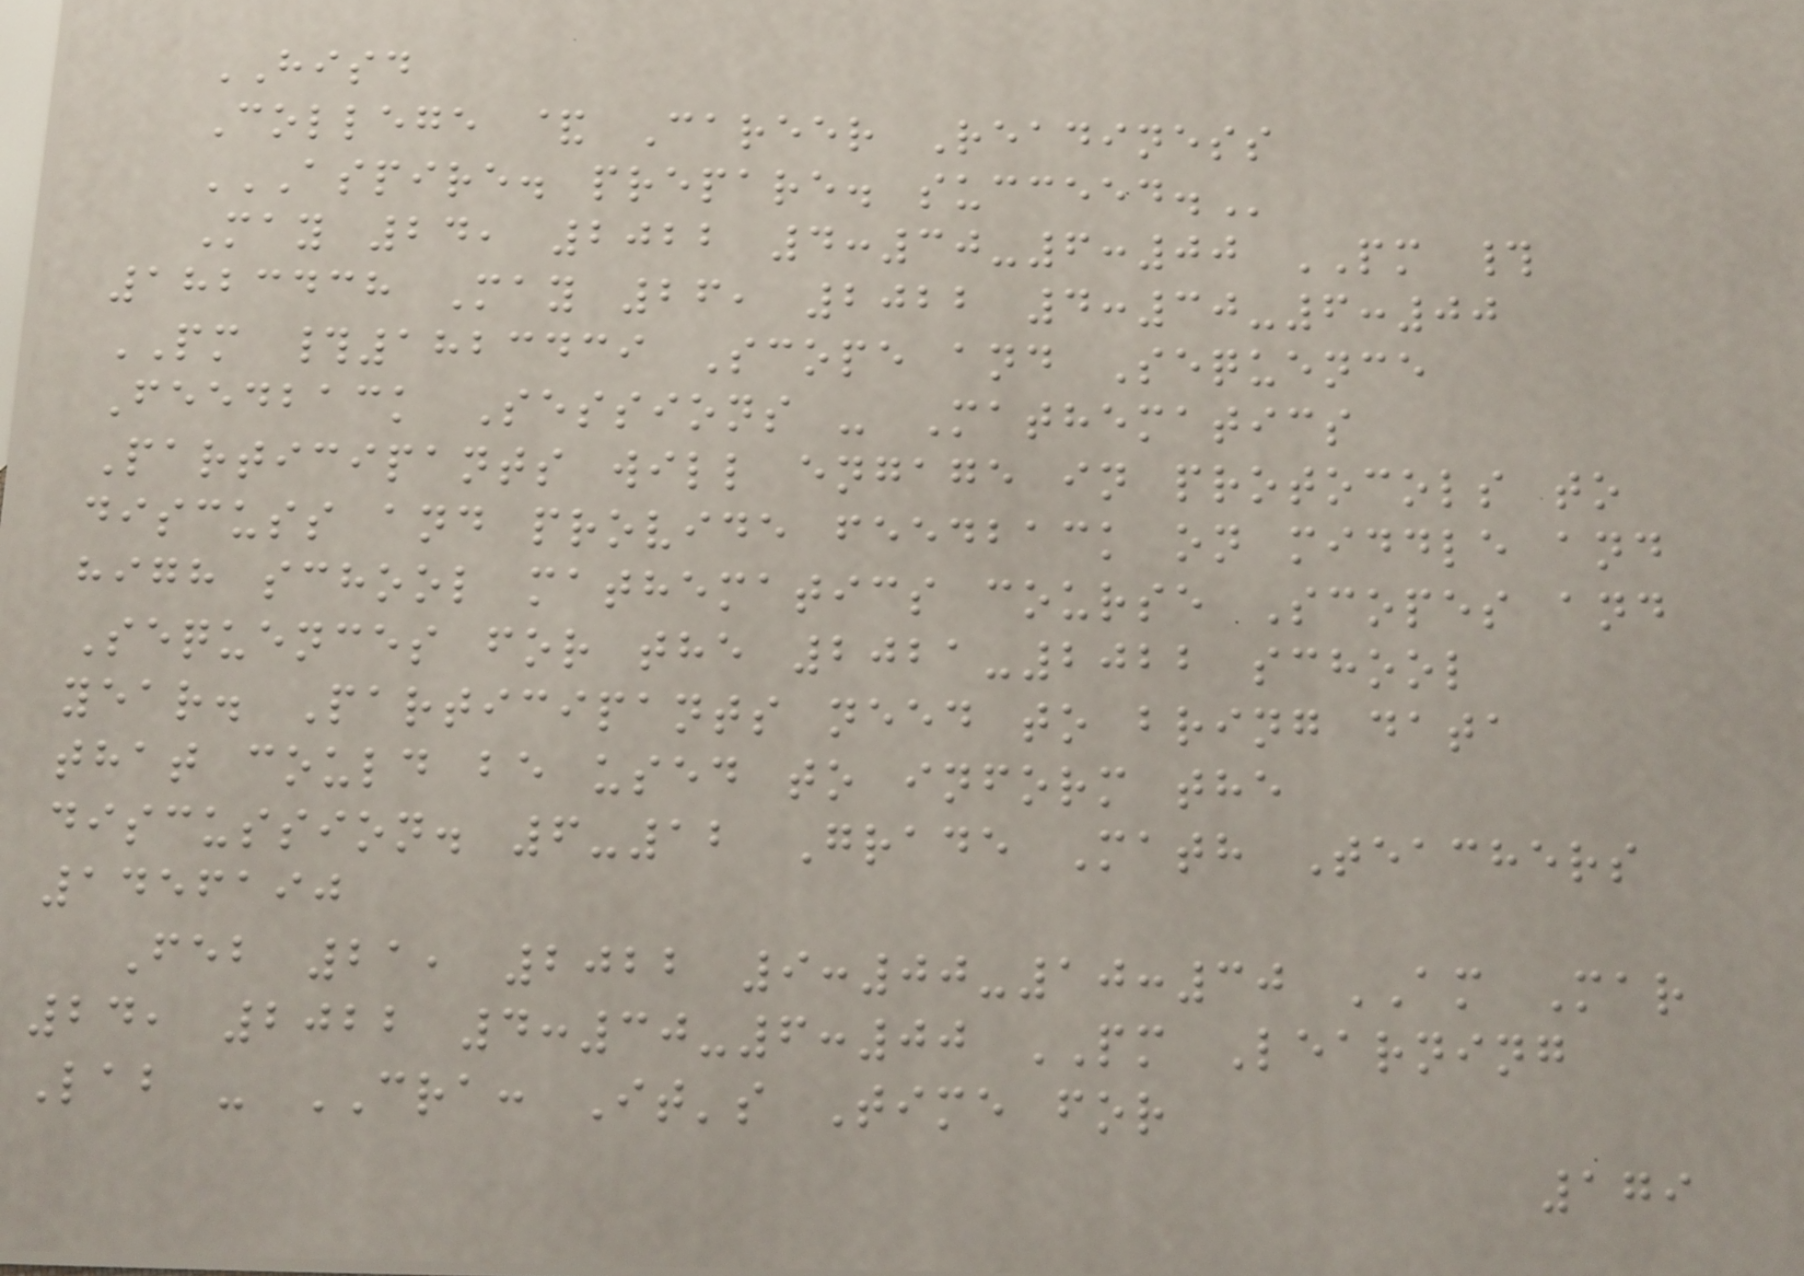HISD
College & Career Readiness
ASPIRE. PREPARE. SUCCEED.
May 24, 2022 4:30-6:00 PM #
1823438 May 26, 2022 4:30-6:00
PM #1823439 Scope and Sequence
Feedback Sessions - Mathematics
Participants will engage in protocols to
discuss and provide feedback on middle and
high school mathematics course Scopes and
Sequences for the 2021-2022 school
year. Participants need to bring data
that could be used to inform the
discussion. 6-12 Grade Math Teachers
1456190
Feb 21, 2022 9:00-10:30 AM Mar
24, 2022 4:30-6:00 PM Learning
Lab - CRA: It's Time for
179
